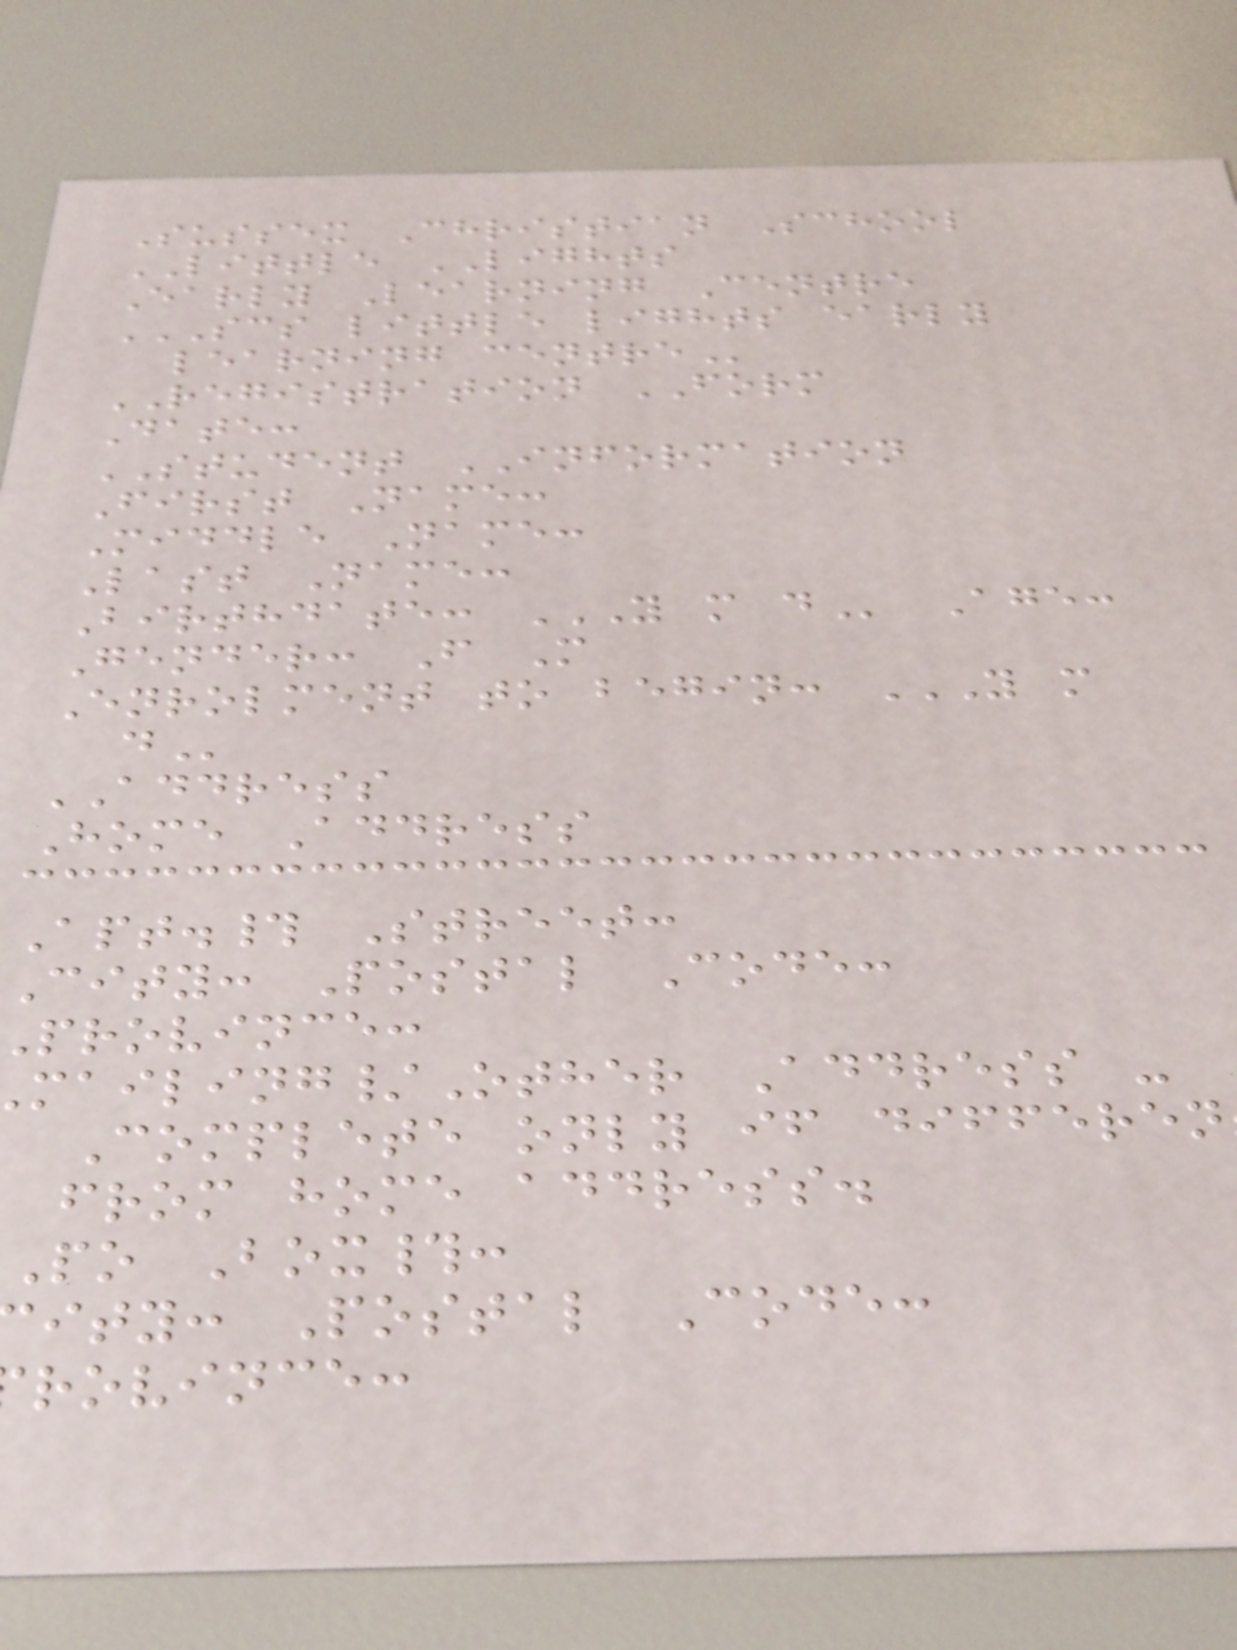Sussex Christian School
LITTLE LIGHTS
Early Learning Centre
SCS LITTLE LIGHTS EARLY
learning
REGISTRATION FORM
Date:
STUDENT INFORMATION
First Name:
Middle Name:
Last Name:
Birthdate: Y M D Age:
Gender: F M
Enrolment to begin: Y M
ADDRESS
Home Address
Apt.# Street:
City: Postal Code:
province:
ailing/Other Address -
Complete only if differen
from home address.
po Box#:
ity: Postal Code:
rovince:
